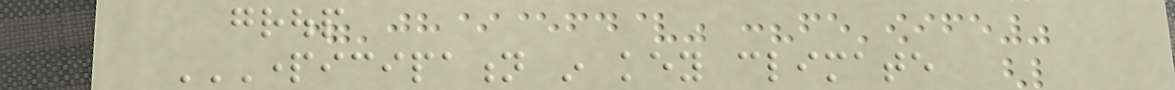group
PARTICIPATION IN KEY CLIMATE
